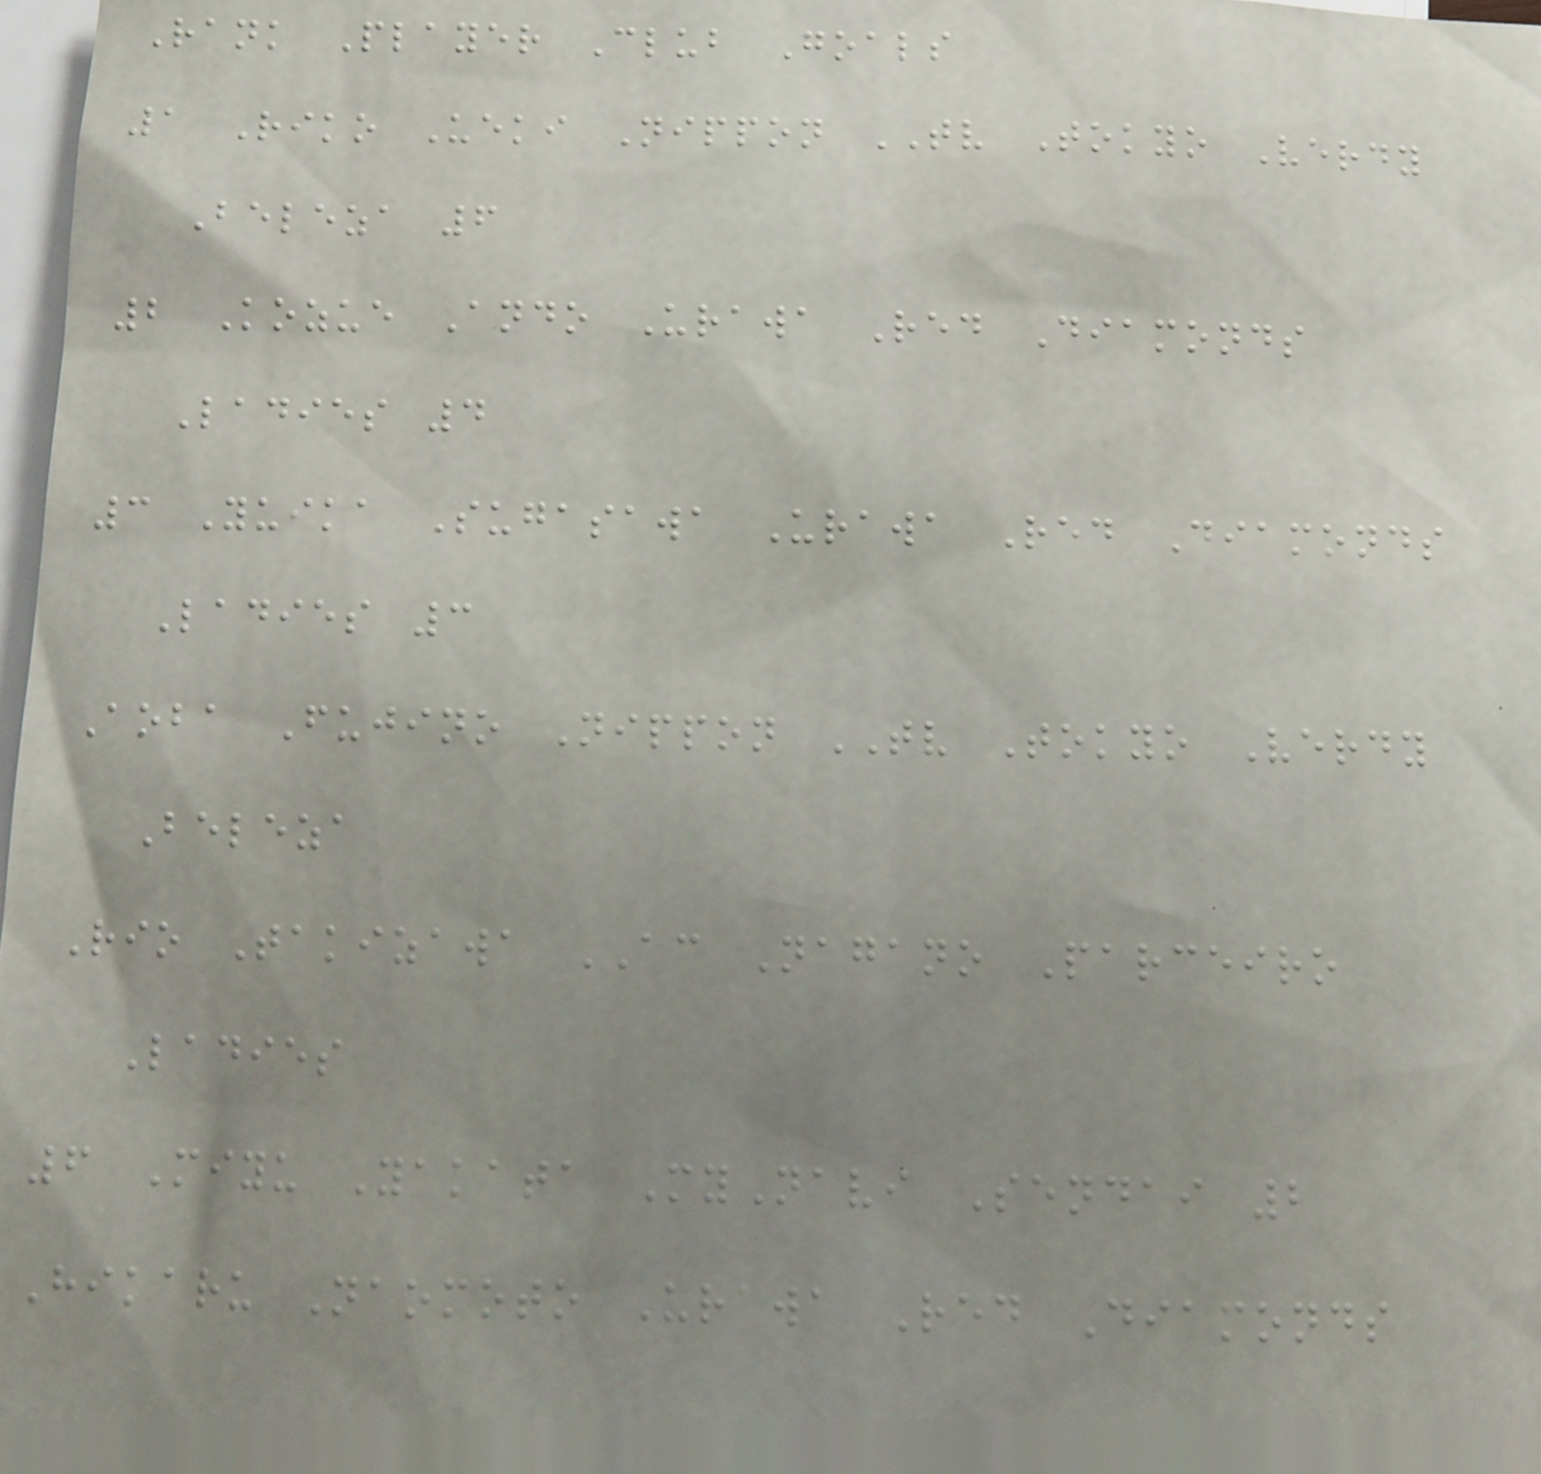Rank Player Club Goals
1 Riko Ueki Nippon TV Tokyo Verdy
Beleza 6
2 Kozue Ando Urawa Red Diamonds
Ladies 4
3 Yuika Sugasawa Urawa Red Diamonds
Ladies 3
Aoba Fujino Nippon TV Tokyo Verdy
Beleza
Rio Takizawa AC Nagano Parceiro
Ladies
6 Miyu Yakata MyNavi Sendai 2
Hikaru Naomoto Urawa Red Diamonds
